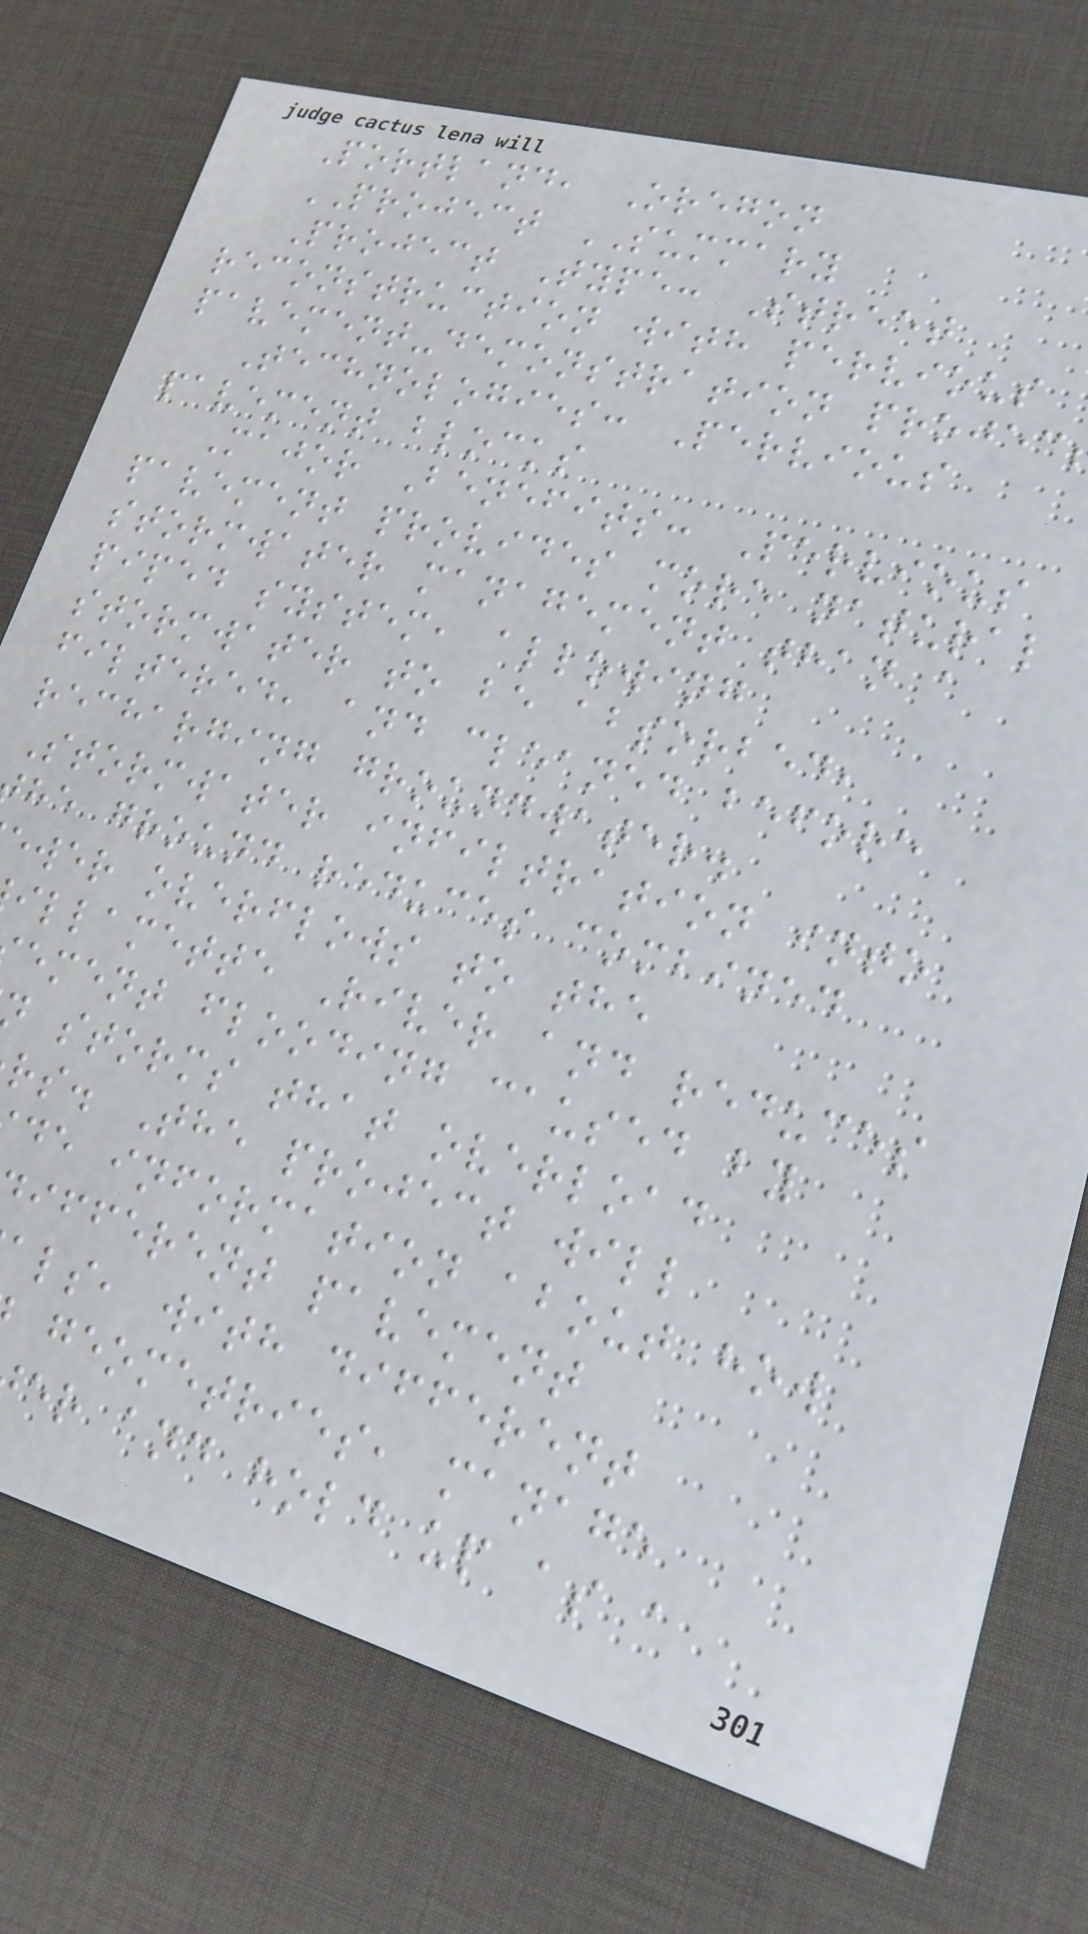Portland, Oregon
PROJECT SUMMARY
Project Type: Street
reconstruction with pervious
pavement-demonstration projec
Technologies: Pervious
pavement blocks
Major Benefits: Pervious
pavement provides more natural
stormwater management than a
piped system, allowing
stormwater to be absorbed,
filtered, and cleaned before
recharging groundwater.
Stormwater infiltration into
he ground reduces combined
ewer overflows to the
illamette River and reduces
ement flooding caused by
storms that overload
rs. The project will
de information about how
ifferent pavement
als, with different
geometries, manage
er and hold up as a
